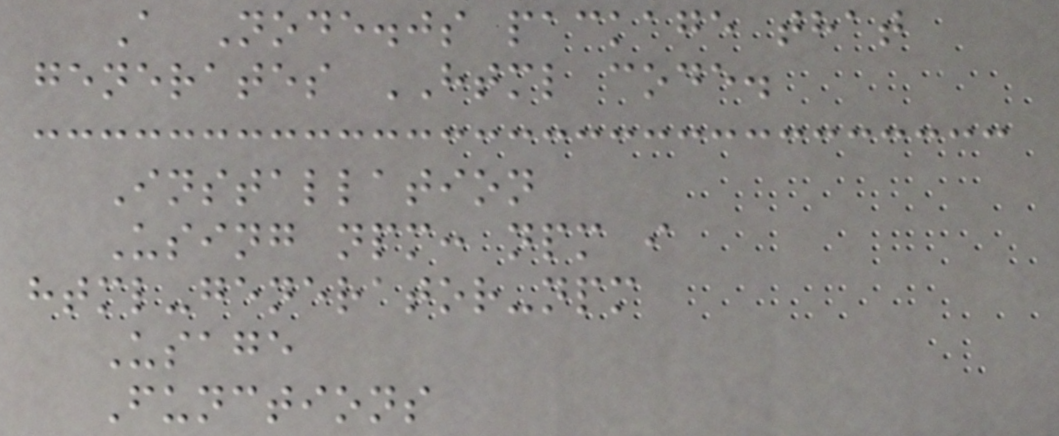A Node.js package that
generates HTML code.
Installation
Using npm: npm i
html-generator-npm
Usage
Functions
